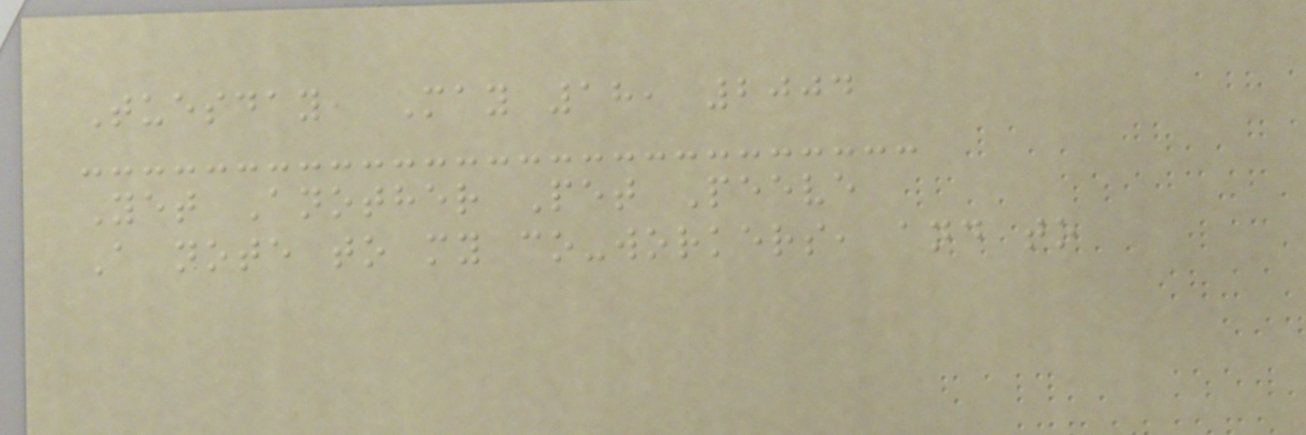Tuesday, May 18, 2004
Yet Another Pet Peeve
A note to my co-workers, and to
